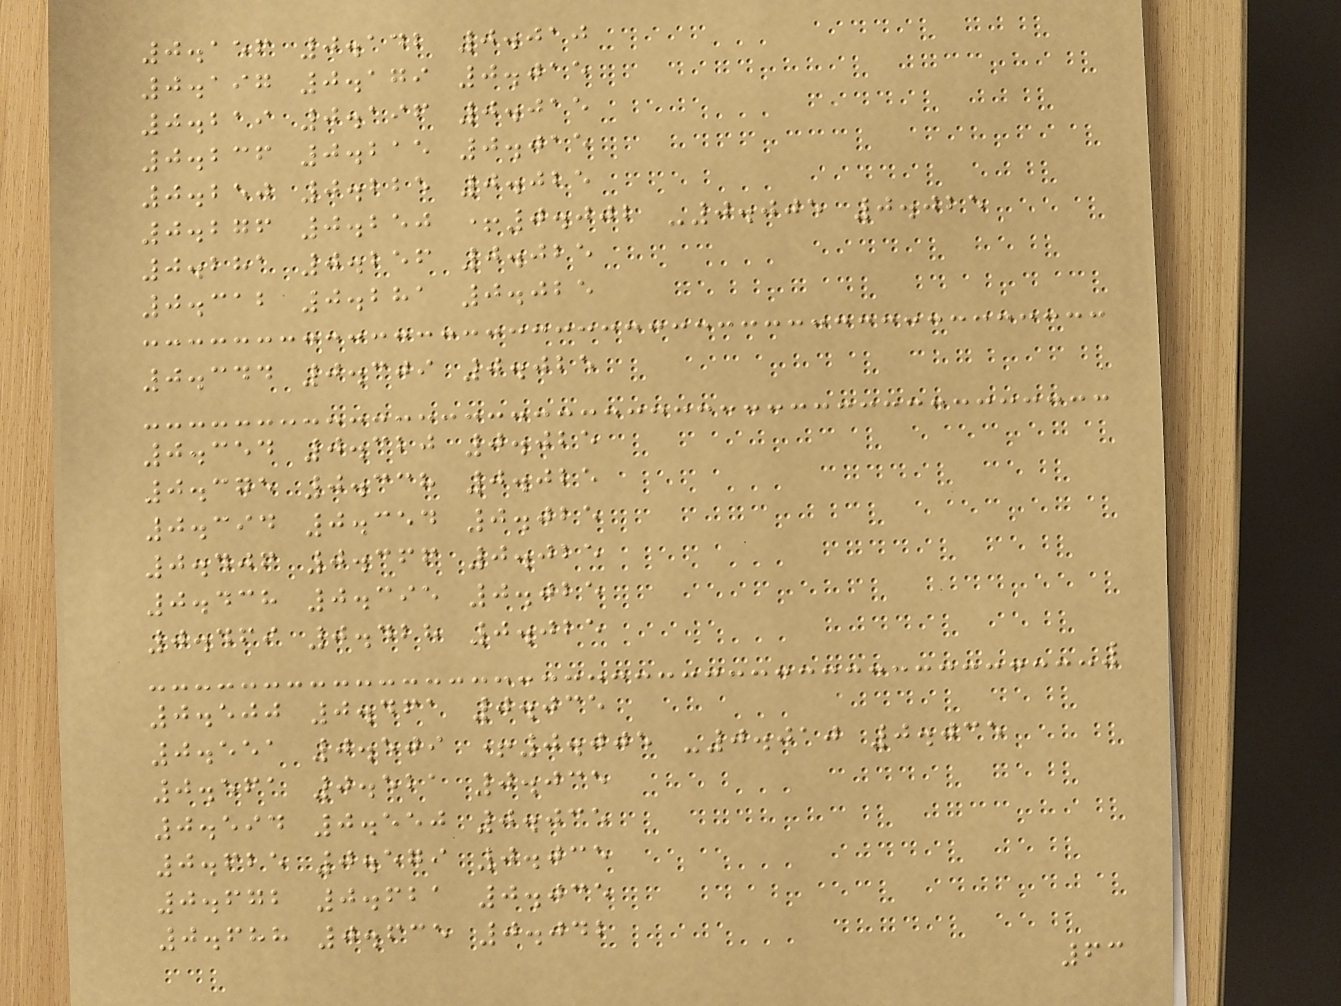0.156 0.142 0.010
0.197 0.179 0.015
0.219 0.196 0.015
0.236 0.215 0.015
0.250 0.225 0.025
0.276 0.250 +0.002 -0.005 0.025
0.281 0.256 0.025
0.312 0.281 0.025
0.344 0.309 0.025
0.354 0.320 0.025
0.375 0.338 0.025
0.394 0.354 0.025
0.406 0.366 0.025
0.438 0.395 0.025
0.469 0.428 0.025
0.500 0.461 0.035
0.551 0.509 +0.005 -0.010 0.035
0.561 0.521 0.035
0.594 0.550 0.035
0.625 0.579 0.035
0.672 0.621 0.035
0.688 0.635 0.042
63
